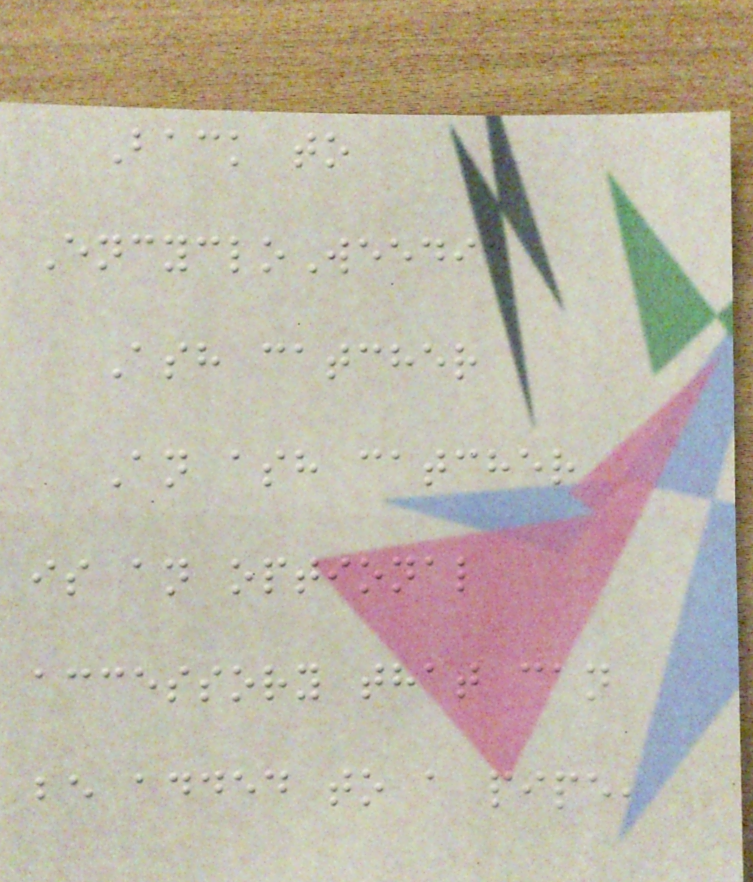Back to
EncycloWeedia
Ash catcher
An ash catcher
is an optional
accessory that can
be added to a pipe,
